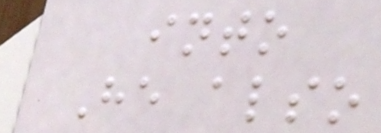into
He also
